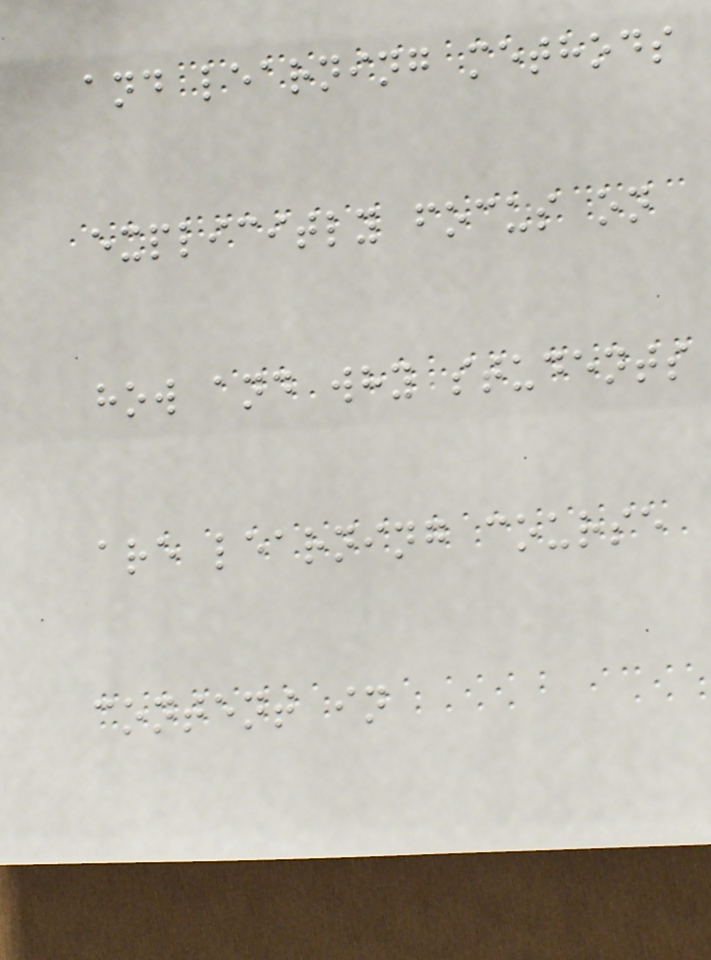and learning methods
explicitly focus on
how and why students
are learning course
content in
